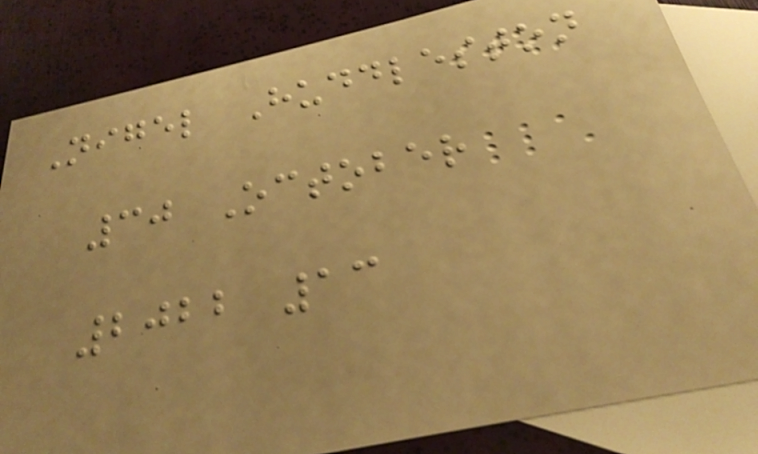Nigel Huddleston
30 October
2022 13
